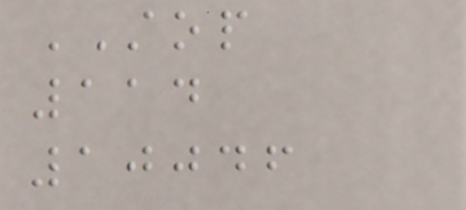STOP
114
10046
